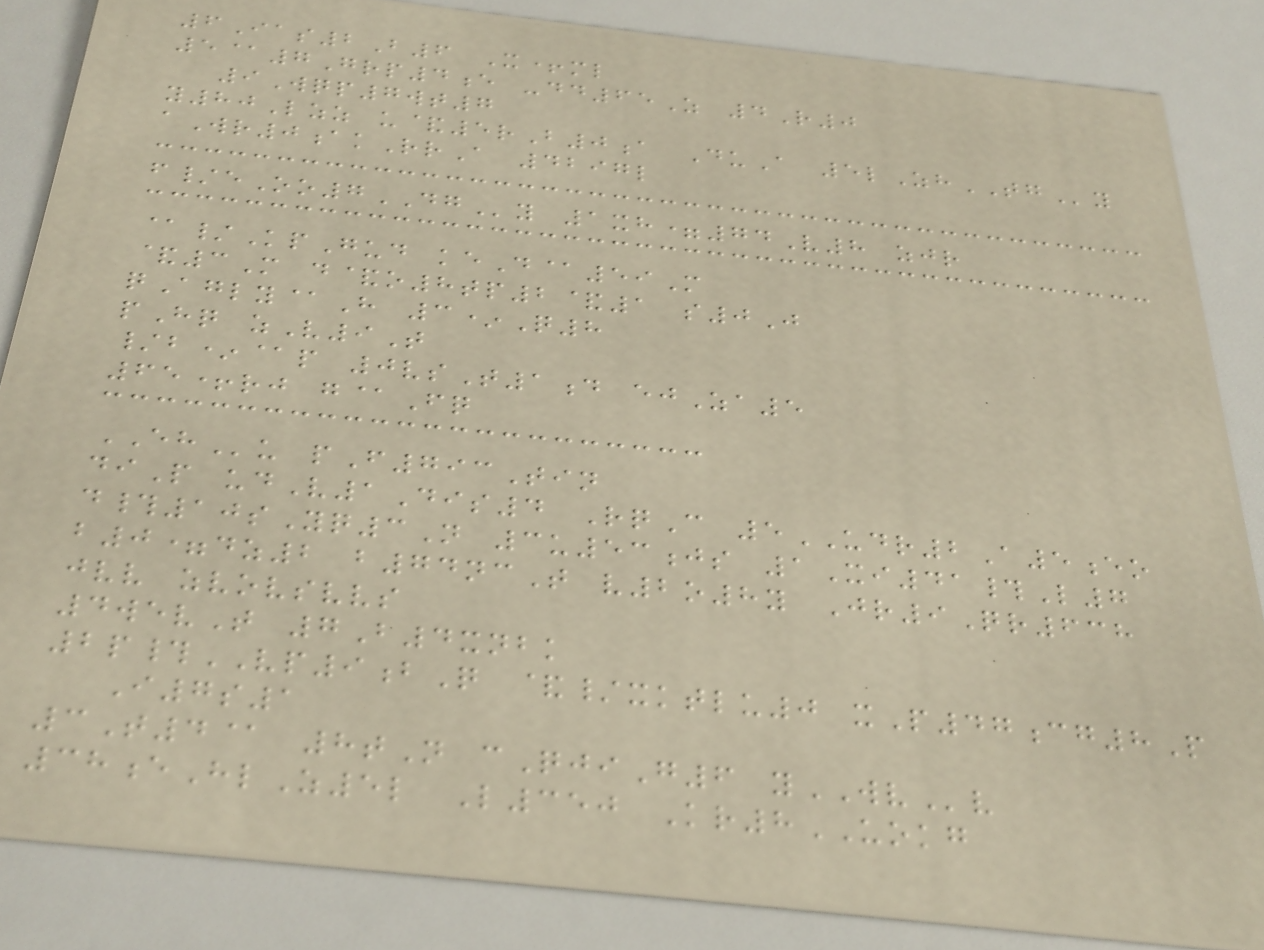6Ias2B6 X+ml
5@7Grp4e -dd65Z 4R0
9Wqp7wt7
y80Lzz u&5rB0a DuA 5lZhTGy
aWr0akRrA 4297l
f/eOo7DGy 1xh=74V8 zjr
@/KpGud keD@59M
&3M d&o8tp2&1 s0J
qAgly@H 3*Q8
pHq zV9T
/b*@p 0vsT1d ejZa5
65+rj g@Fq
EHu pF793Tin
diP udV1Dis4 RqC 5UDR2A5eo
d#10sYq3N 3u53js 1Xi41#L7
b0=dz2 b74ncT v2o8y Jr9Qr638
jvv zvovsvvs
4wevT 7B4xnbk
2p#VP9bQ &/xktlu0 xP47cg8P
I7s1
3T4@ 8tN cQjiG6 yWVv
38eHlZ5l L350 Kr8UOKG
